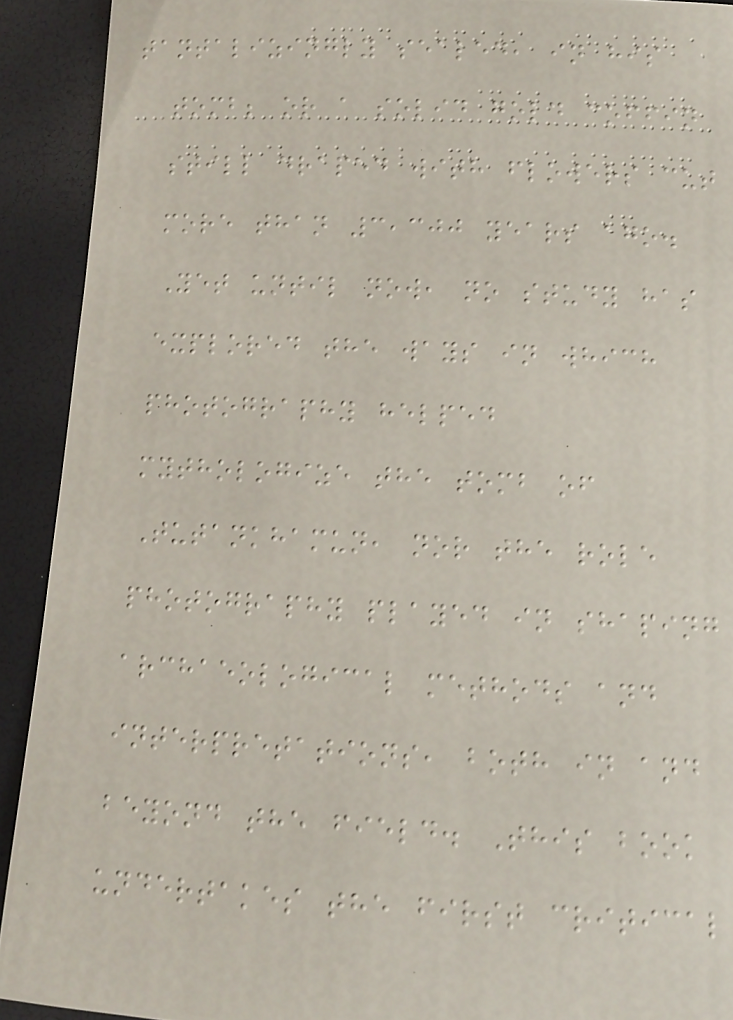tantalizingly sealed, in his
tomb; or a solid gold coffin
still draped with flowers cut
more than 3,300 years ago.
Yet until now, no study has
explored the ways in which
photography helped
mythologize the tomb of
Tutankhamun, nor the role
photography played in shaping
archaeological methods and
interpretations, both in and
beyond the field. This book
undertakes the first critical
